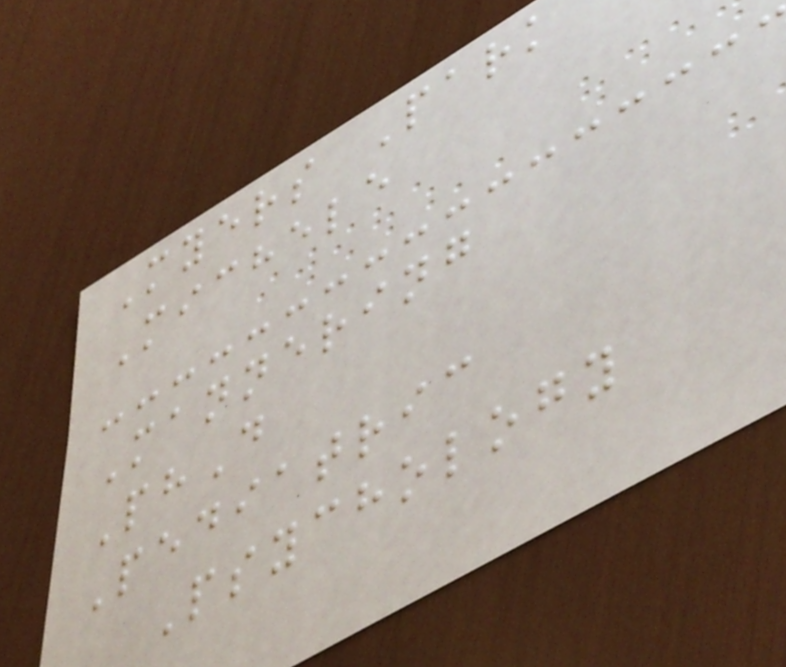Myers Park
Michele
Mannering
PhD
Pediatric
Psychology
